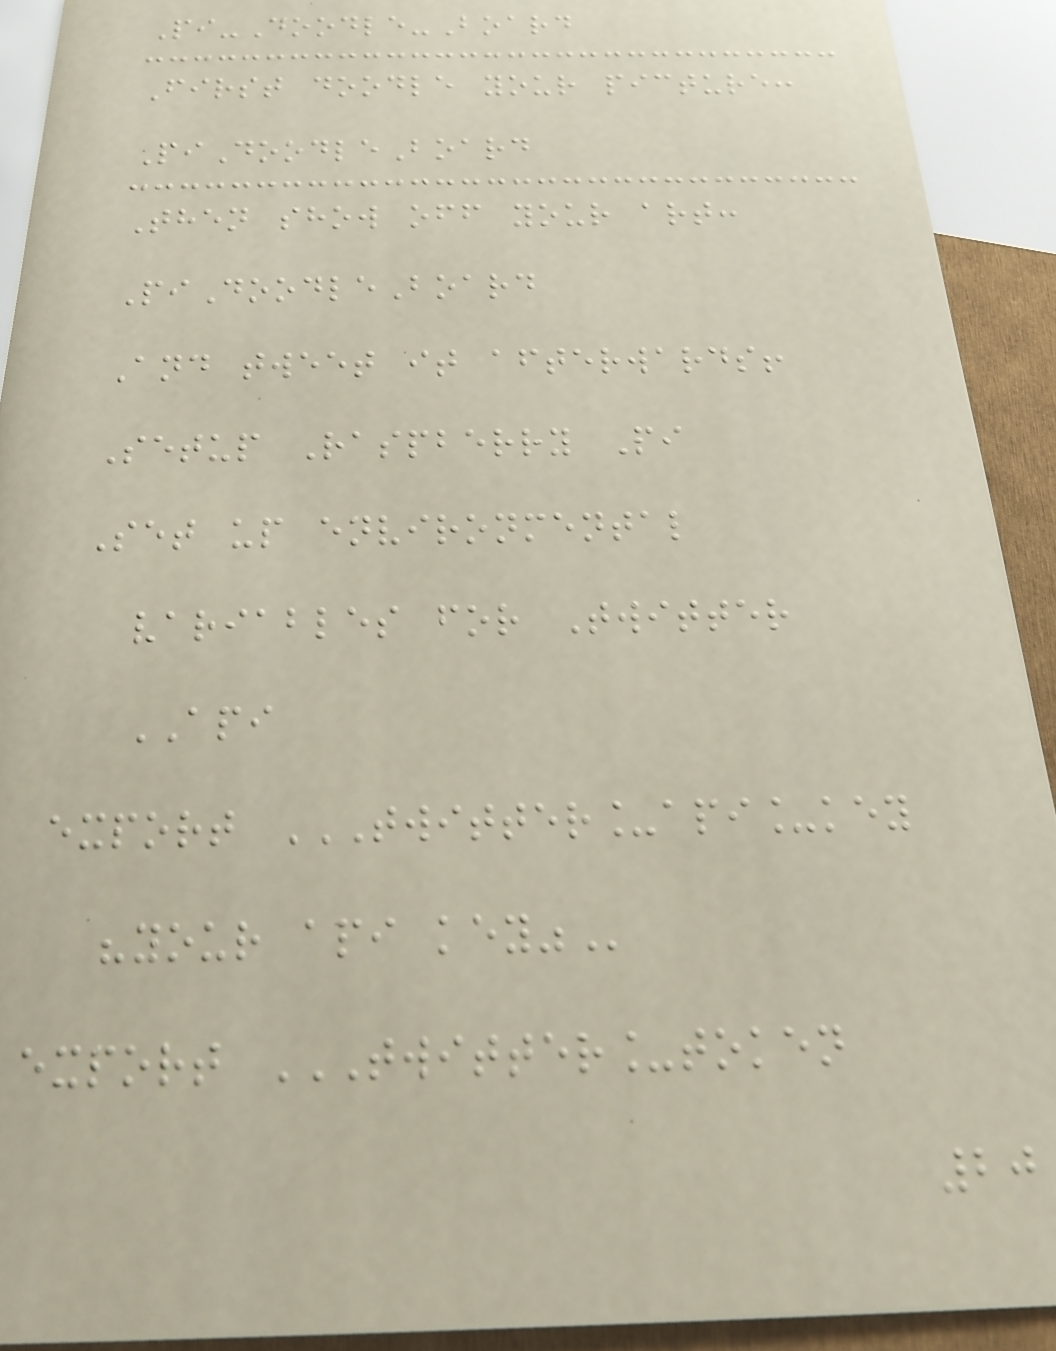Pi-Doodle-Board
First doodle your picture:
PiDoodleBoard
Then show off your art:
PiDoodleBoard
And tweet it afterwards!
Setup Raspberry Pi
Set up environmental
variables for Twitter
API
export TWITTER_API_KEY
"YOUR API KEY"
export TWITTER_TOKEN
20
